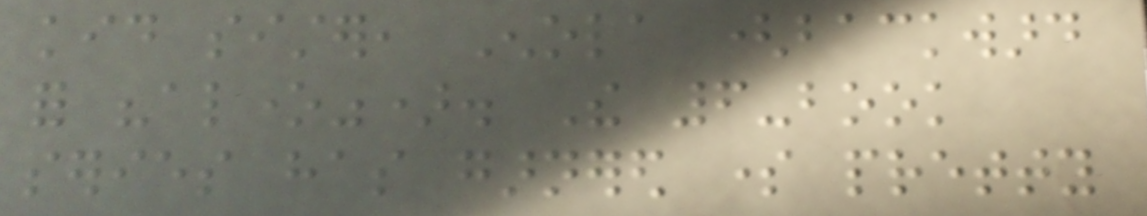kid sister, Enola (backward
for "alone"). The 6-book
series has garnered some pretty
